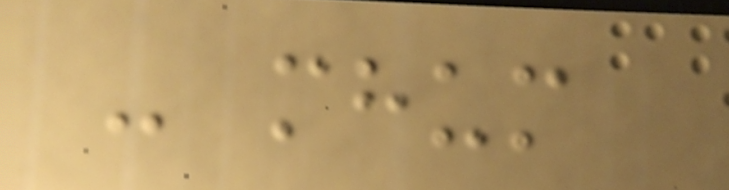- mhum
